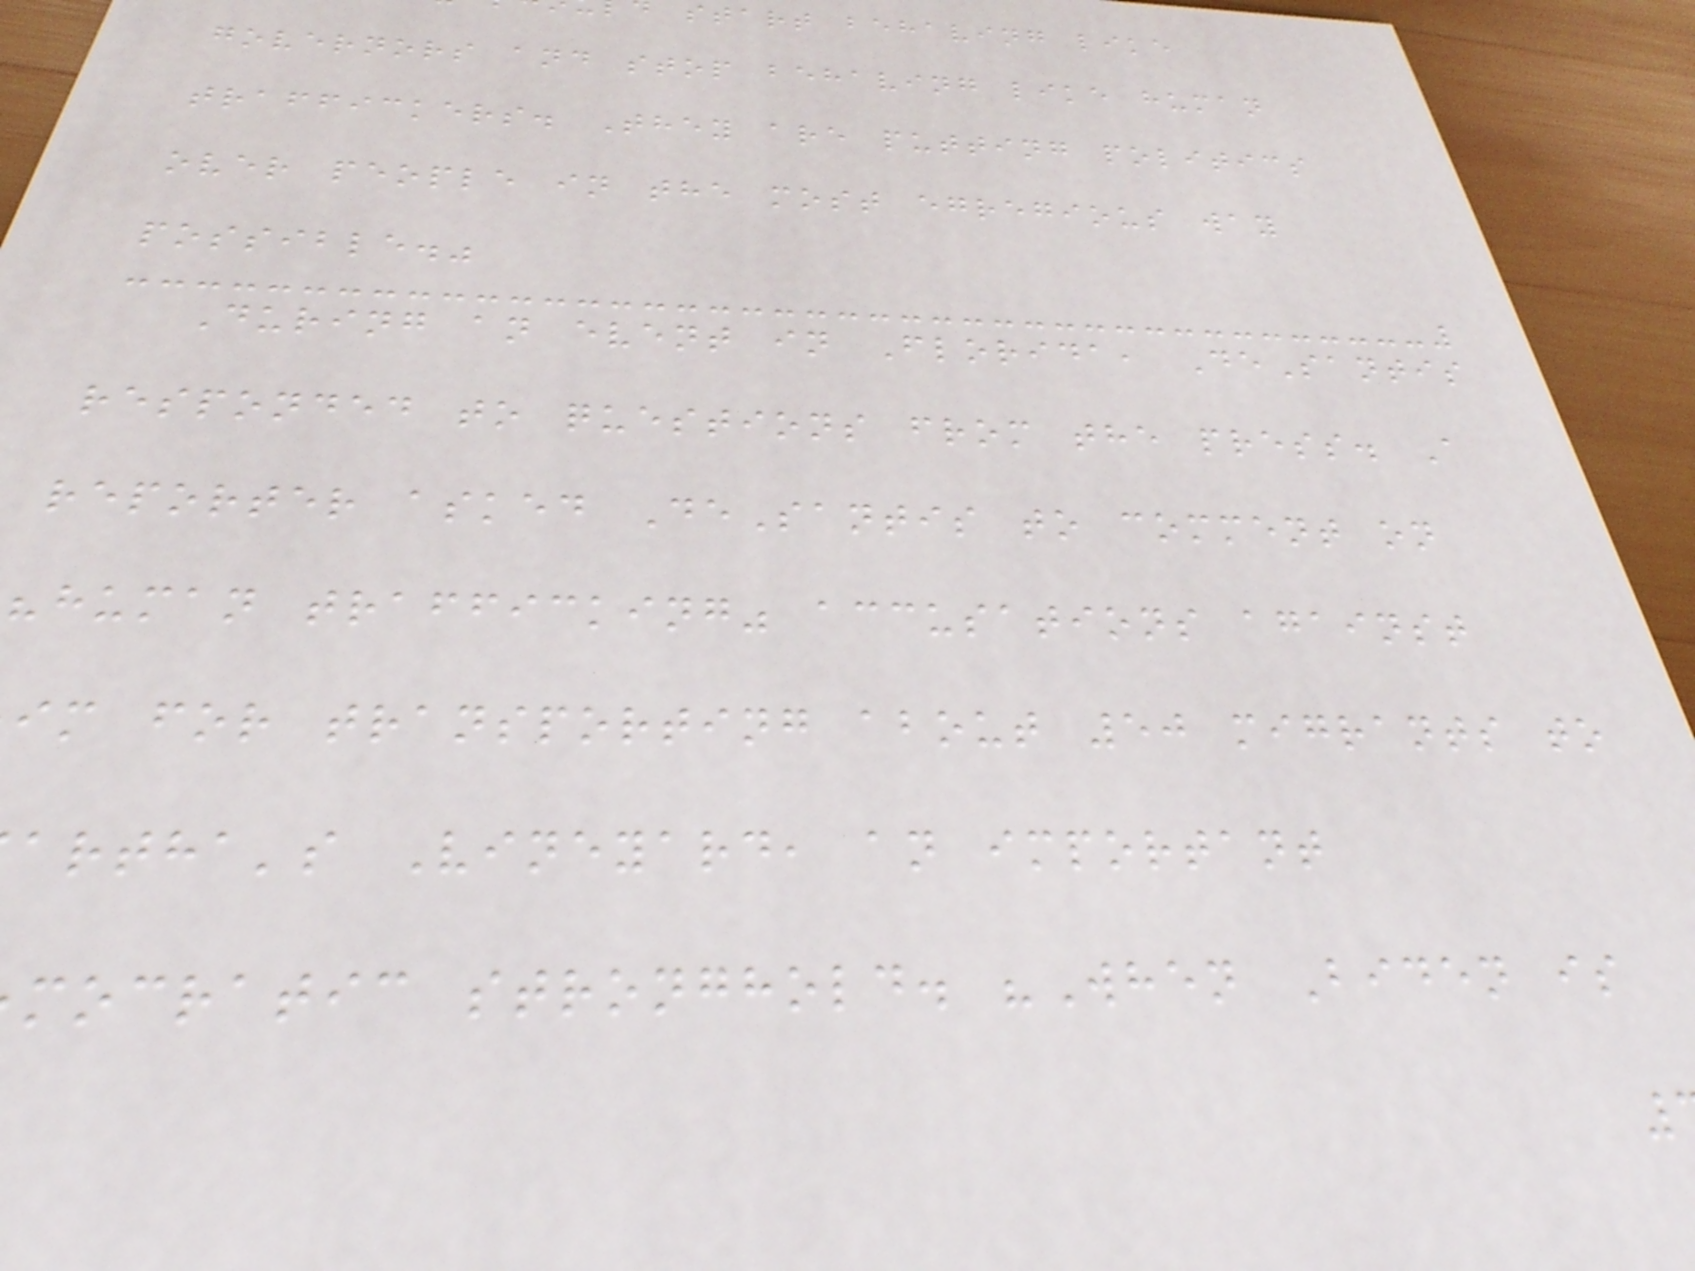start behaving like
governors and stop behaving like human
traffickers. They are putting politics
over people in the most egregious way
possible."
During an event in Florida, DeSantis
responded to questions from the press. A
reporter asked DeSantis to comment on
"human trafficking" accusations against
im for transporting about 50 migrants to
artha's Vineyard, an important
mocratic stronghold. "When Biden is
